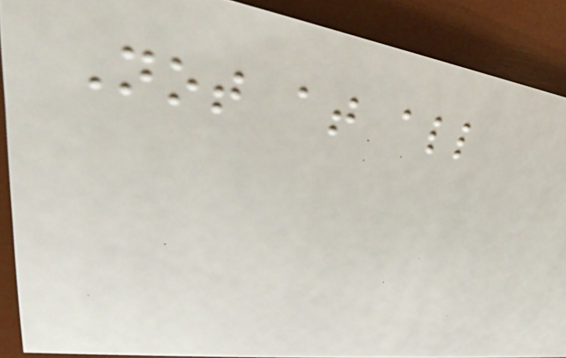Not at all
